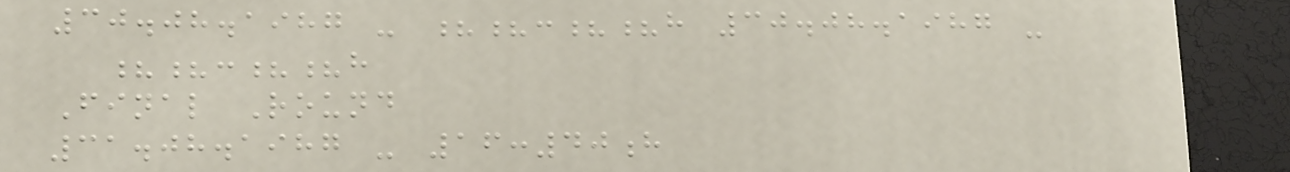30.08.1987 - ??:??h 30.08.1987 -
??:??h
Final Round
31.08.1987 - 16:40h
